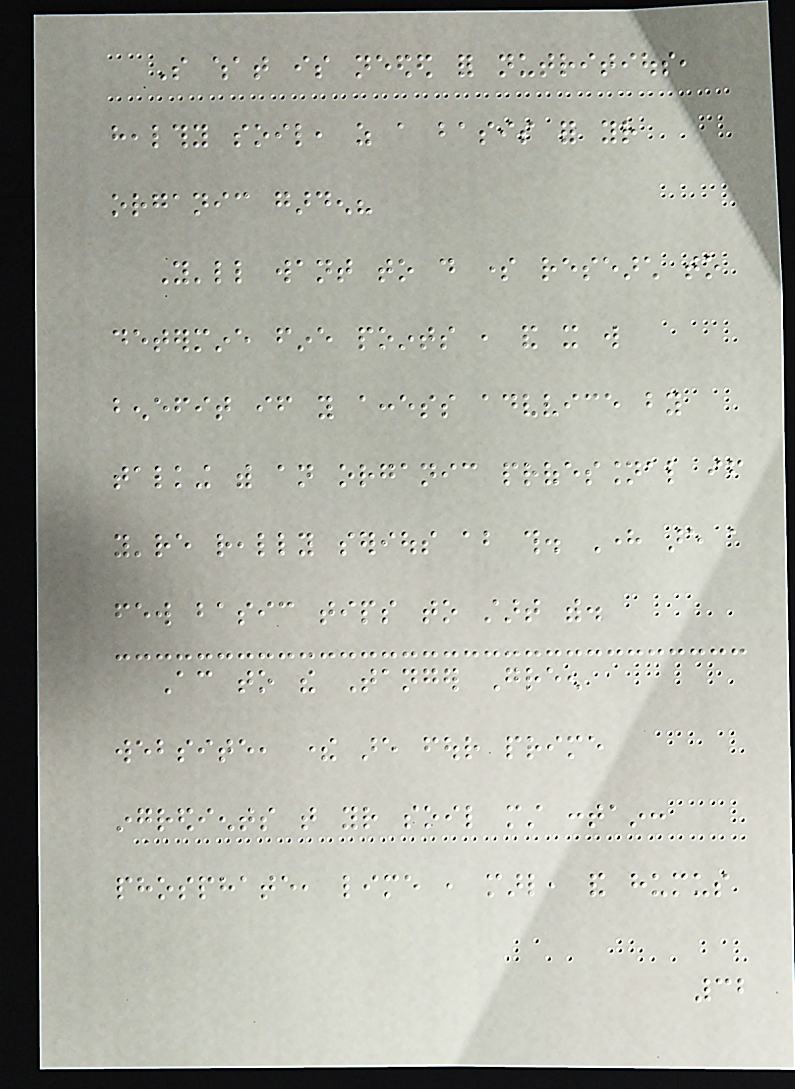So what is needed for nutritious,
healthy soil, as a basis for your
organic garden?
You'll want to do some research to
determine fine points , and it will
benefit if you access advvice by
talking with an organic professional if
you're really serious about this. Here are a
few basic tips to start with.
According to the Tanger Green
website, there are four prime
ingredients that your soil must contain:
phosphate, lime , marl, and humus
32
